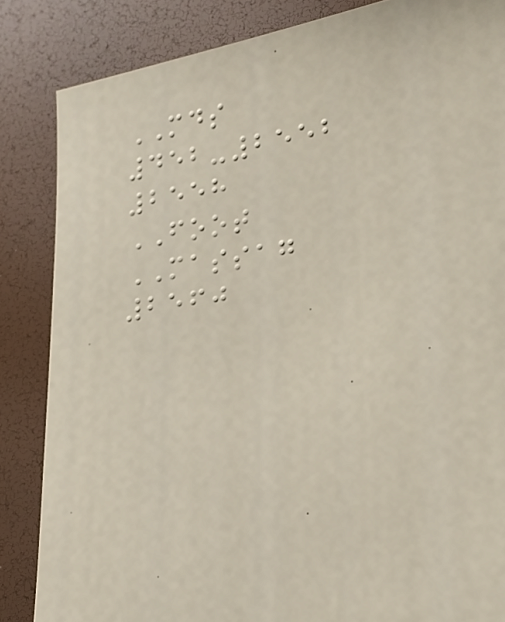MDS
452-2552
2558
FOOT
MASSAG
2560
